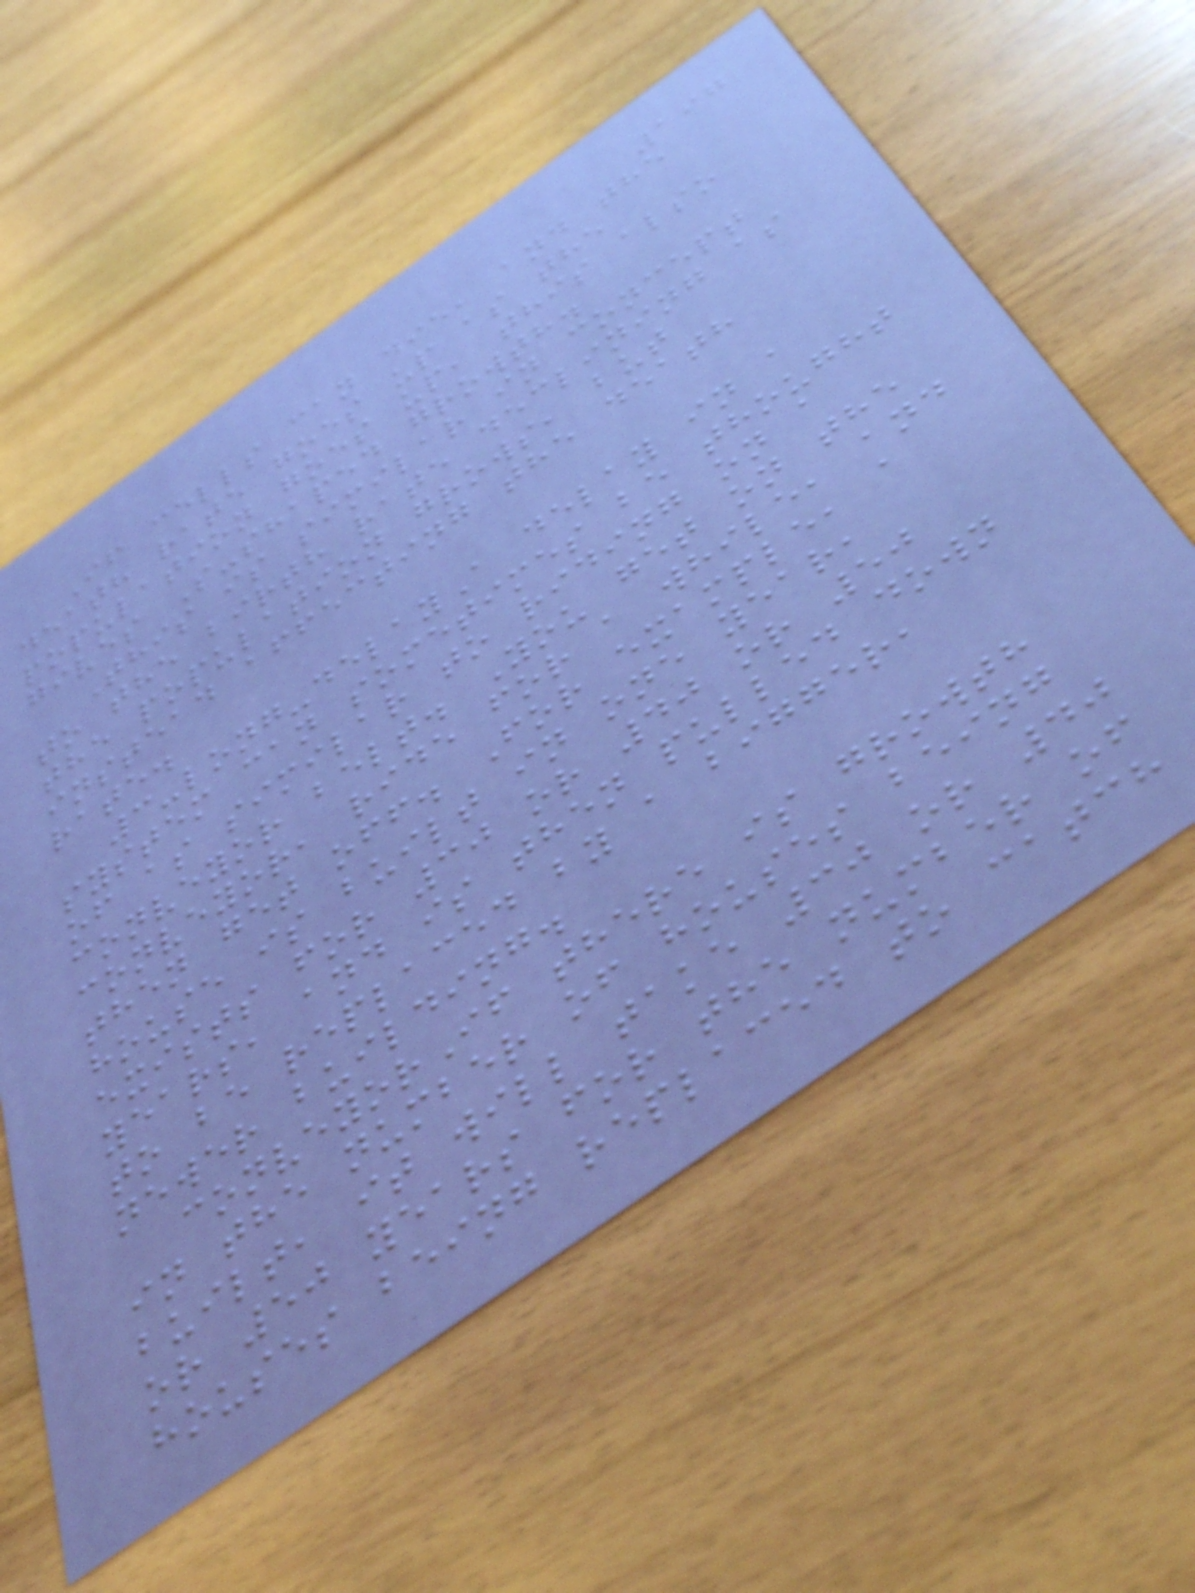197
If cells can die, and the
death rate goes up as the
population goes up, this also
gives S-shaped growth.
This is similar in concept
to the birth rate declining as
the population grows, but
instead affecting the death
rate.
3-long-delayA delay in a
system can sometimes be thought
of as similar to riding on a
conveyor belt. You get on the
conveyor, ride for a while, and
then get off. For example, a
house is built in one year,
exists for 30 or 40 or 50
years, and is then pulled down
to be replaced by a bigger,
newer building.
conveyorIf there is growth
in the number of houses being
built, it will take 30 or 40
or 50 years for the number of
houses being replaced to catch
